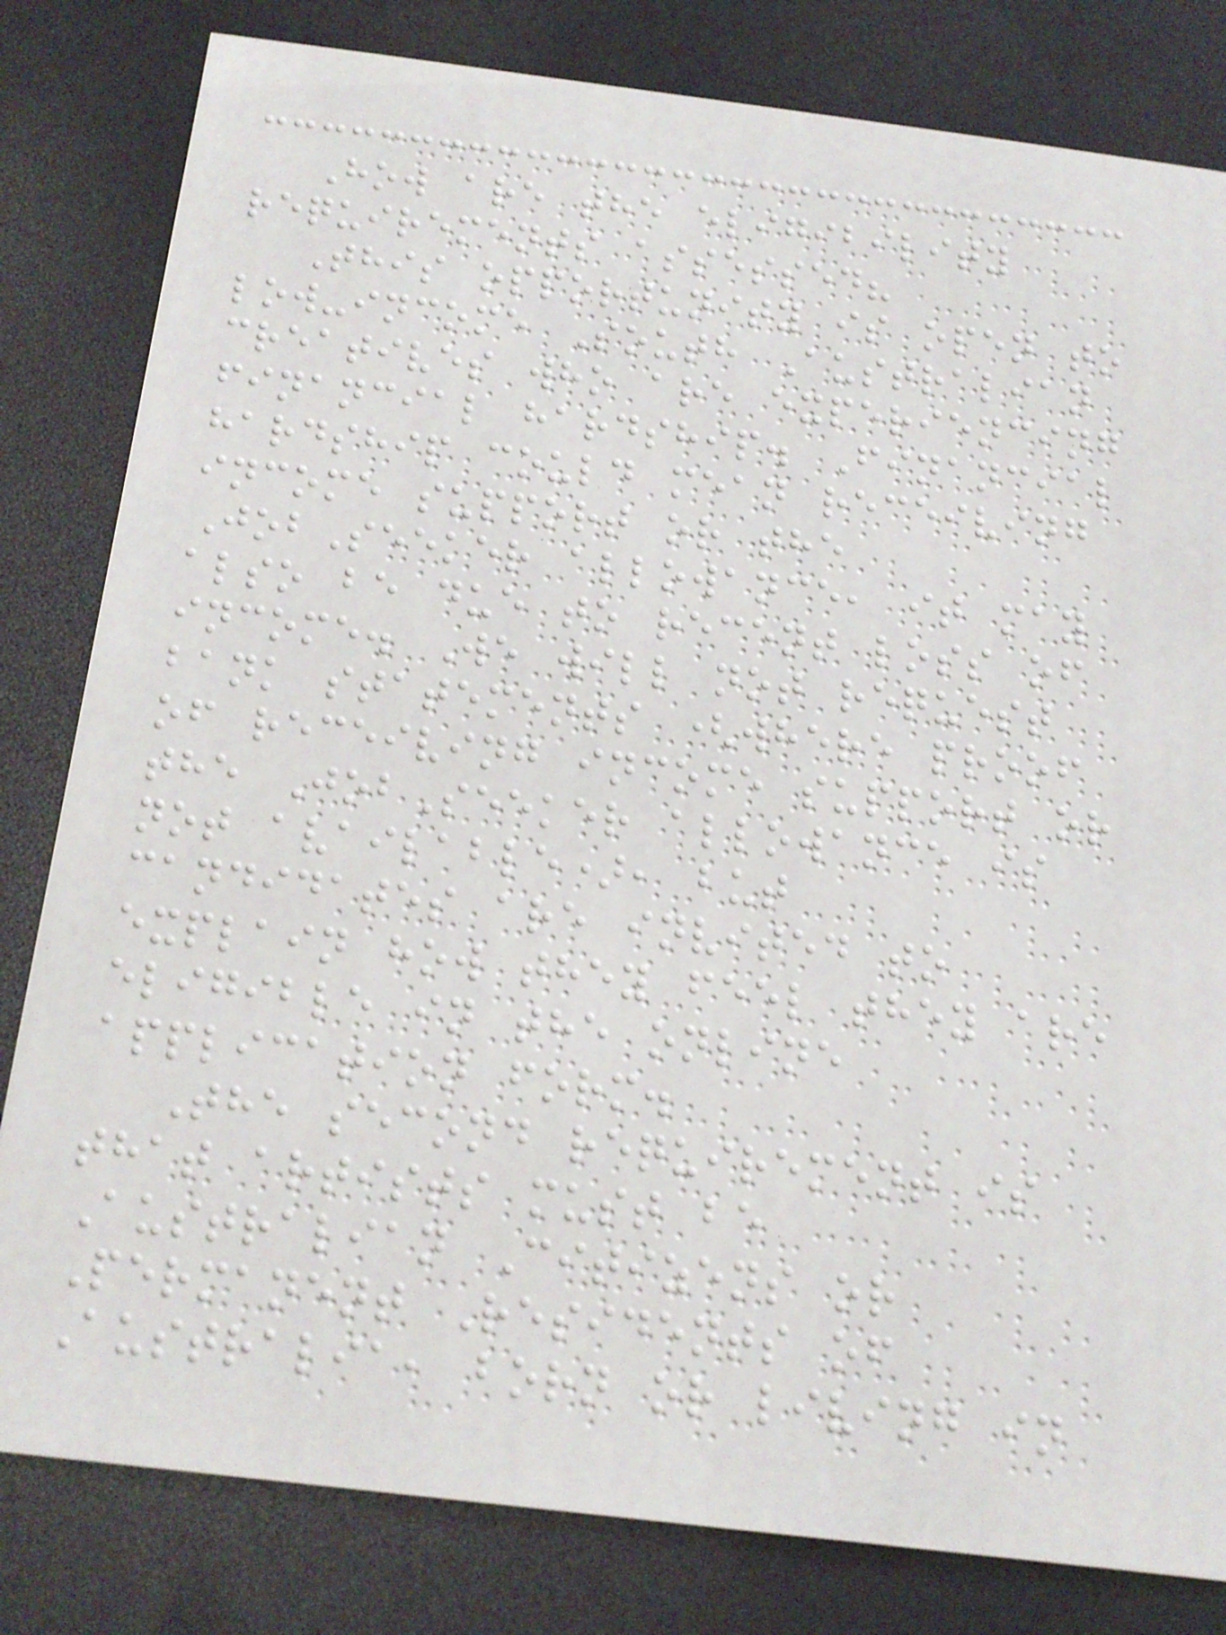How are the eligibility
requirements assessed?
This opportunity is open to
low-income South Australian
creatives who are experiencing
financial hardship. Financial
hardship could mean receiving
income support or the
JobSeeker allowance, it may
also be due to recent loss of
income. We will not request
bank statements (where proof
of receiving income support or
the JobSeeker allowance is
not available), but
candidates are invited to
explain how they feel they are
eligible in the online
application form.
The second requirement is
that artists must be
Australian Citizens or
Permanent Residents of
Australia, born or living in
